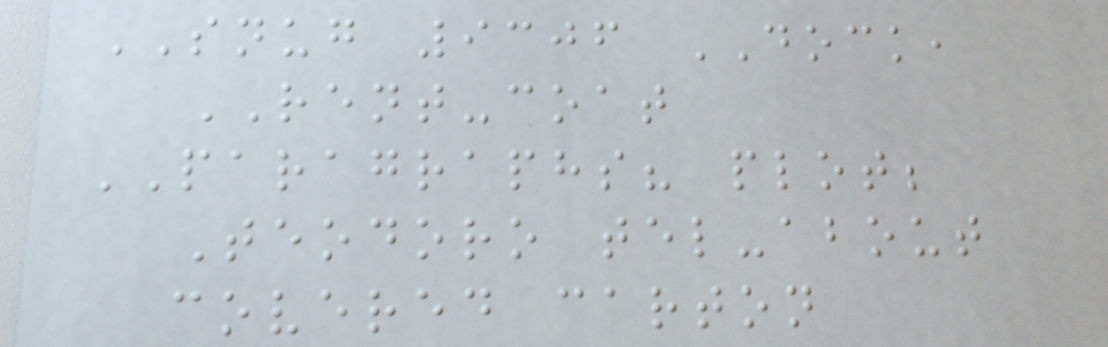SNUG 9306 DOCK,
RENT-coat
PARAGRAPHS? plot;
Teodoro tel-about
covered carton
